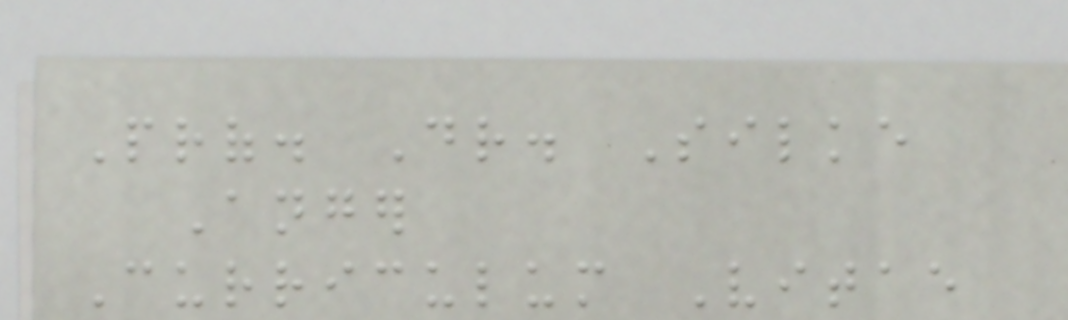Prof. Dr. Silke
Anger
Curriculum Vitae
